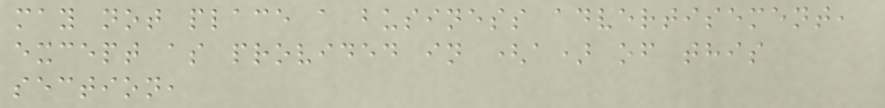may not place a business advertisement,
except as provided in (a) of this
section,
